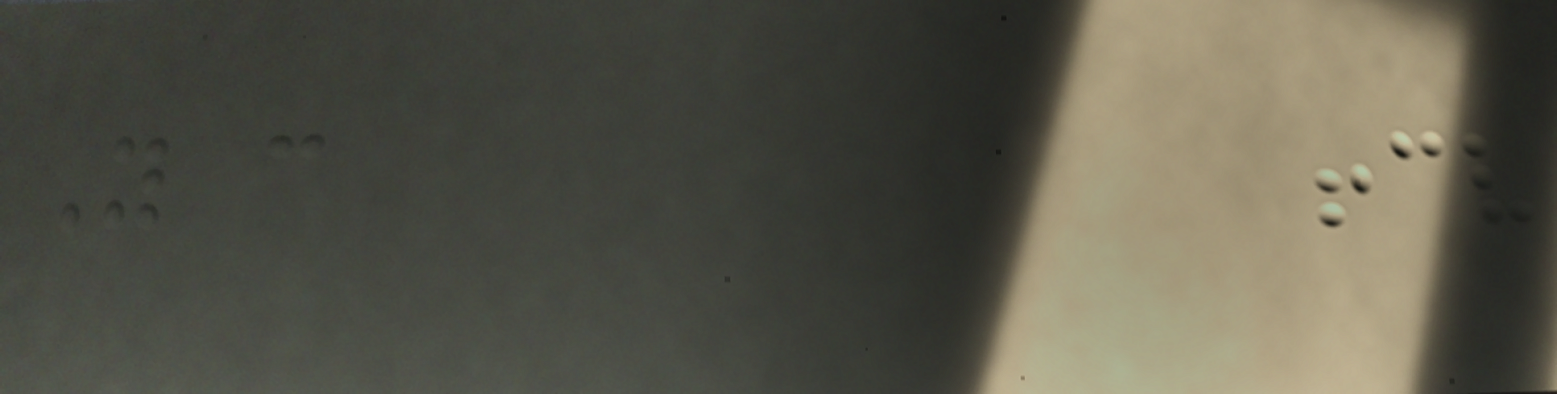You can
